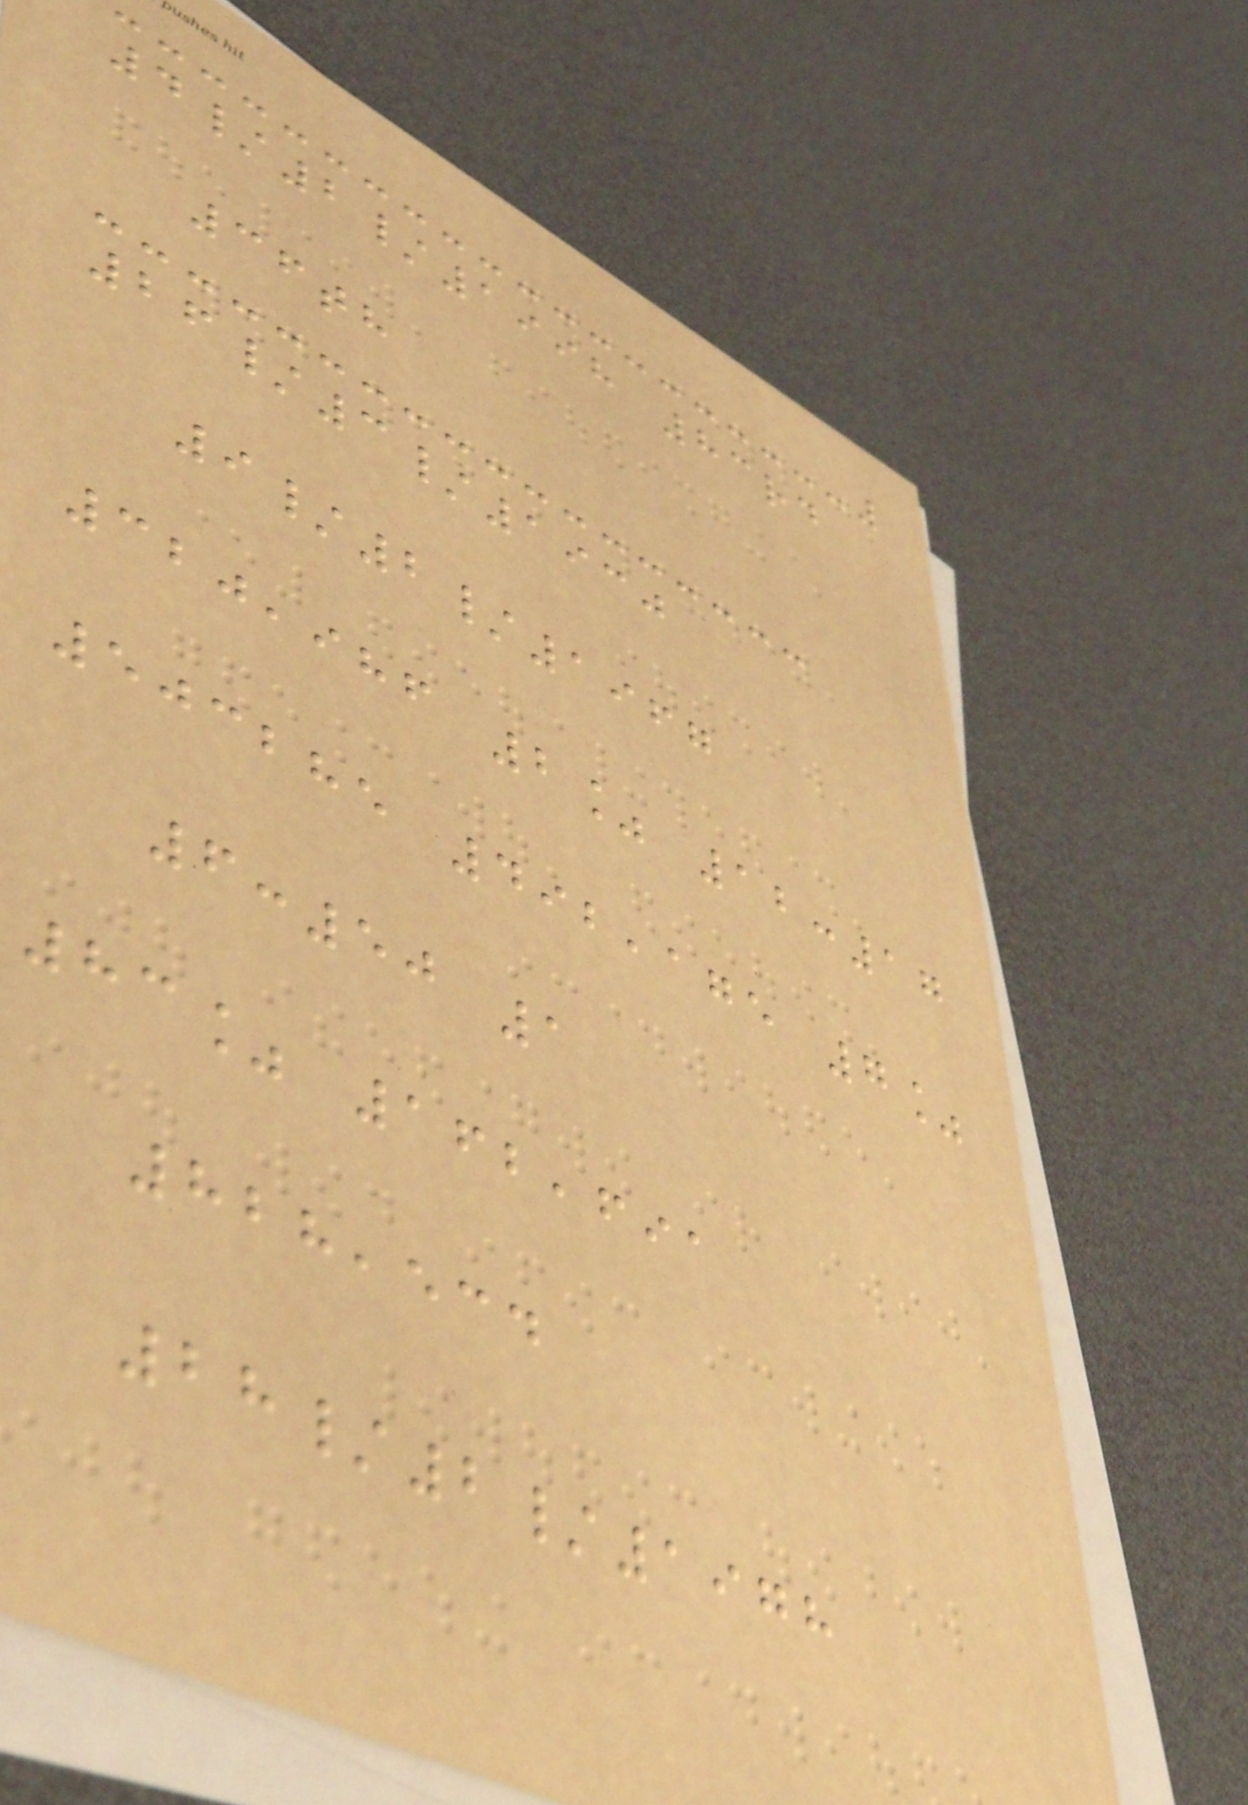4/2/1998 83rd
36th
26/3/1930
9/2/1967
320,986 2% 12:17
503285 492,175 7%
6:50 1
83% 162,691
828,534
28/2/1978
